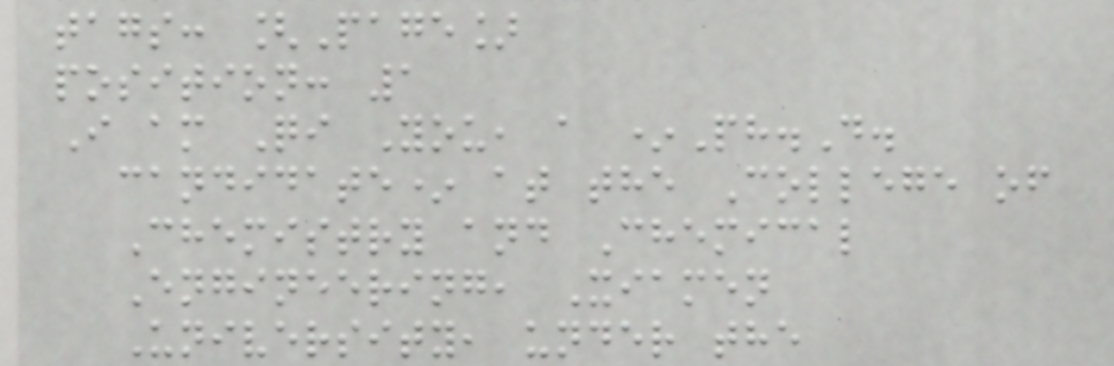tags: [Page]
position: 1
I am Qi You, a *Ph.D.
candidate* at the College of
Chemistry and Chemical
Engineering, Xiamen
University, under the
